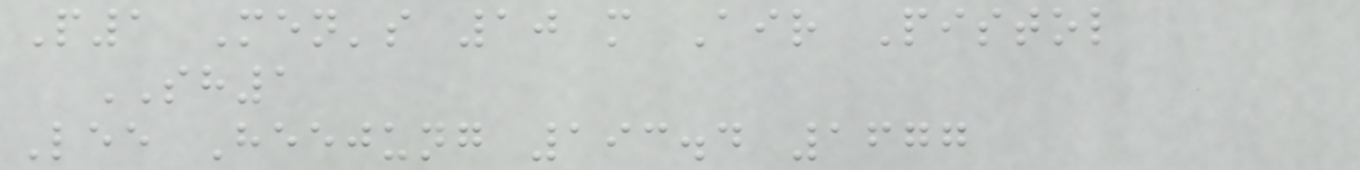P1 Men's 10 m Air Pistol
SH1
Lee Heejung 193.4 1677
